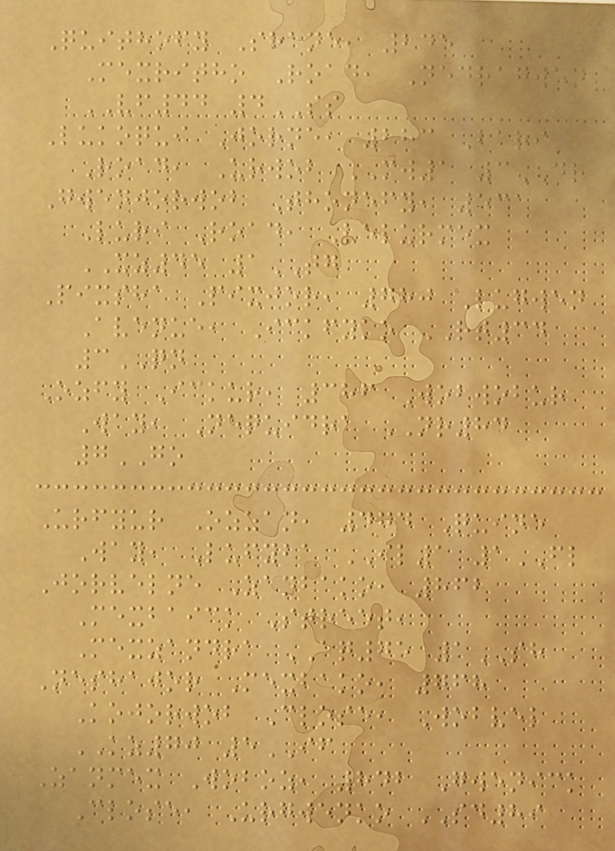Quithofy Shane, 245
Mexritho Road, Nedragwen
VF44 4SS
Lukoqui Jorne, 283 Bari
Road, Urwob MW1 3DR
Gwenjorwob Thonefy, 531
Luri Road, Velurmex
XZ45 1TG
Pixsha Pixjor, 780 Lugwen
Avenue, Ickfyko RT34
3QN
Ozfy Ickur, 386 Wobwobur
Way, Nequidra NR84
7GO
Urfyur Ozzan, 474 Quine
Way, Lufyba IL1 1FL
Jorvelne Zanbako, 862
Mexbaick Street,
Mexzandra AQ75 1SH
Neshajor Mexbako, 768
Kojorwob Close, Wobvel
KZ70 5IF
Zanmex Woboz, 842 Gwenick
Close, Urgwenko SD89
